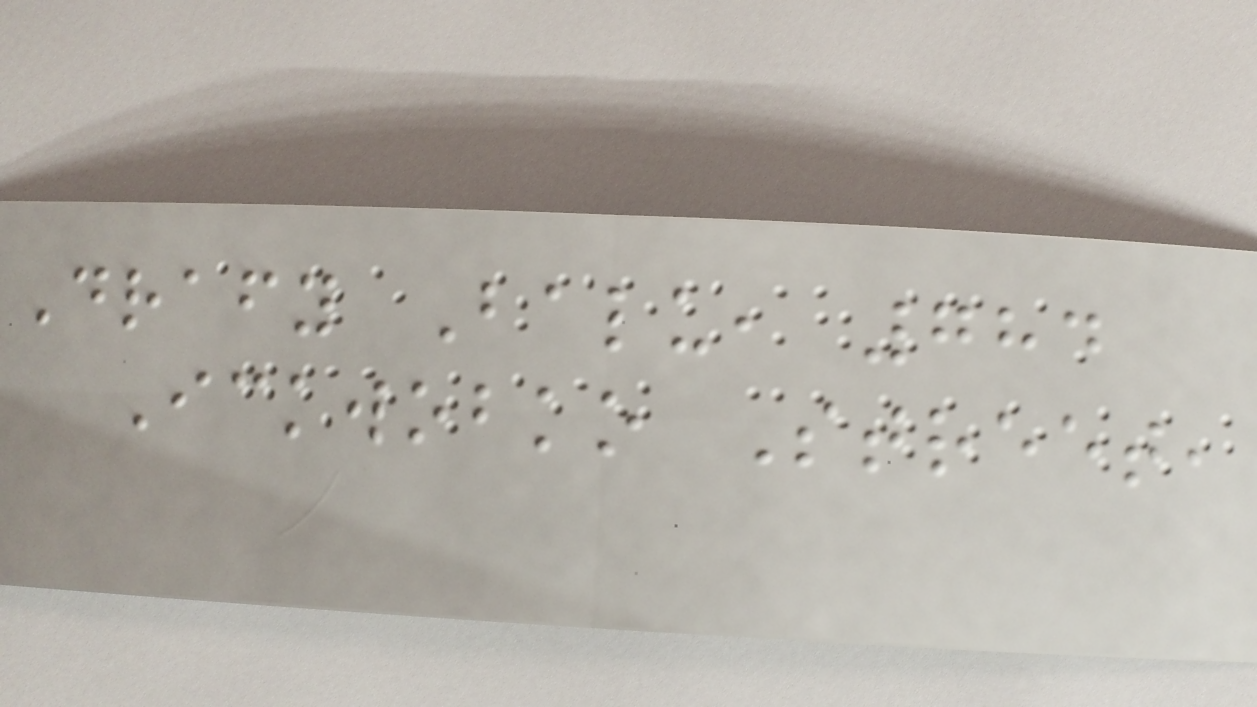Drafy Balu, 784
Ickwobko Street,
